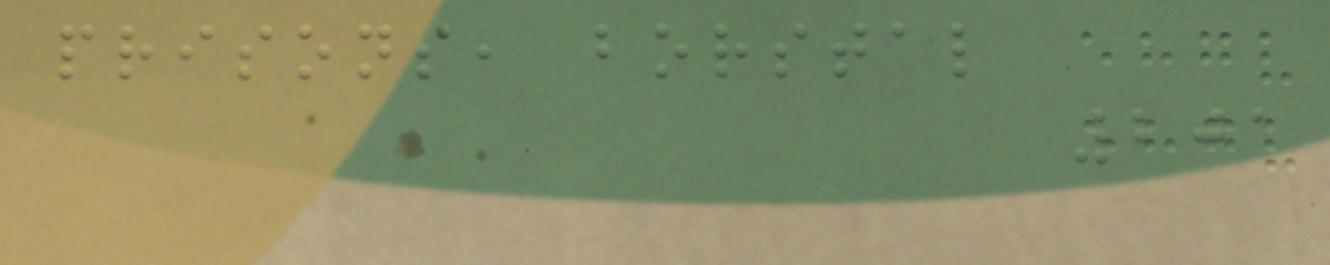prisons, borstal
201
